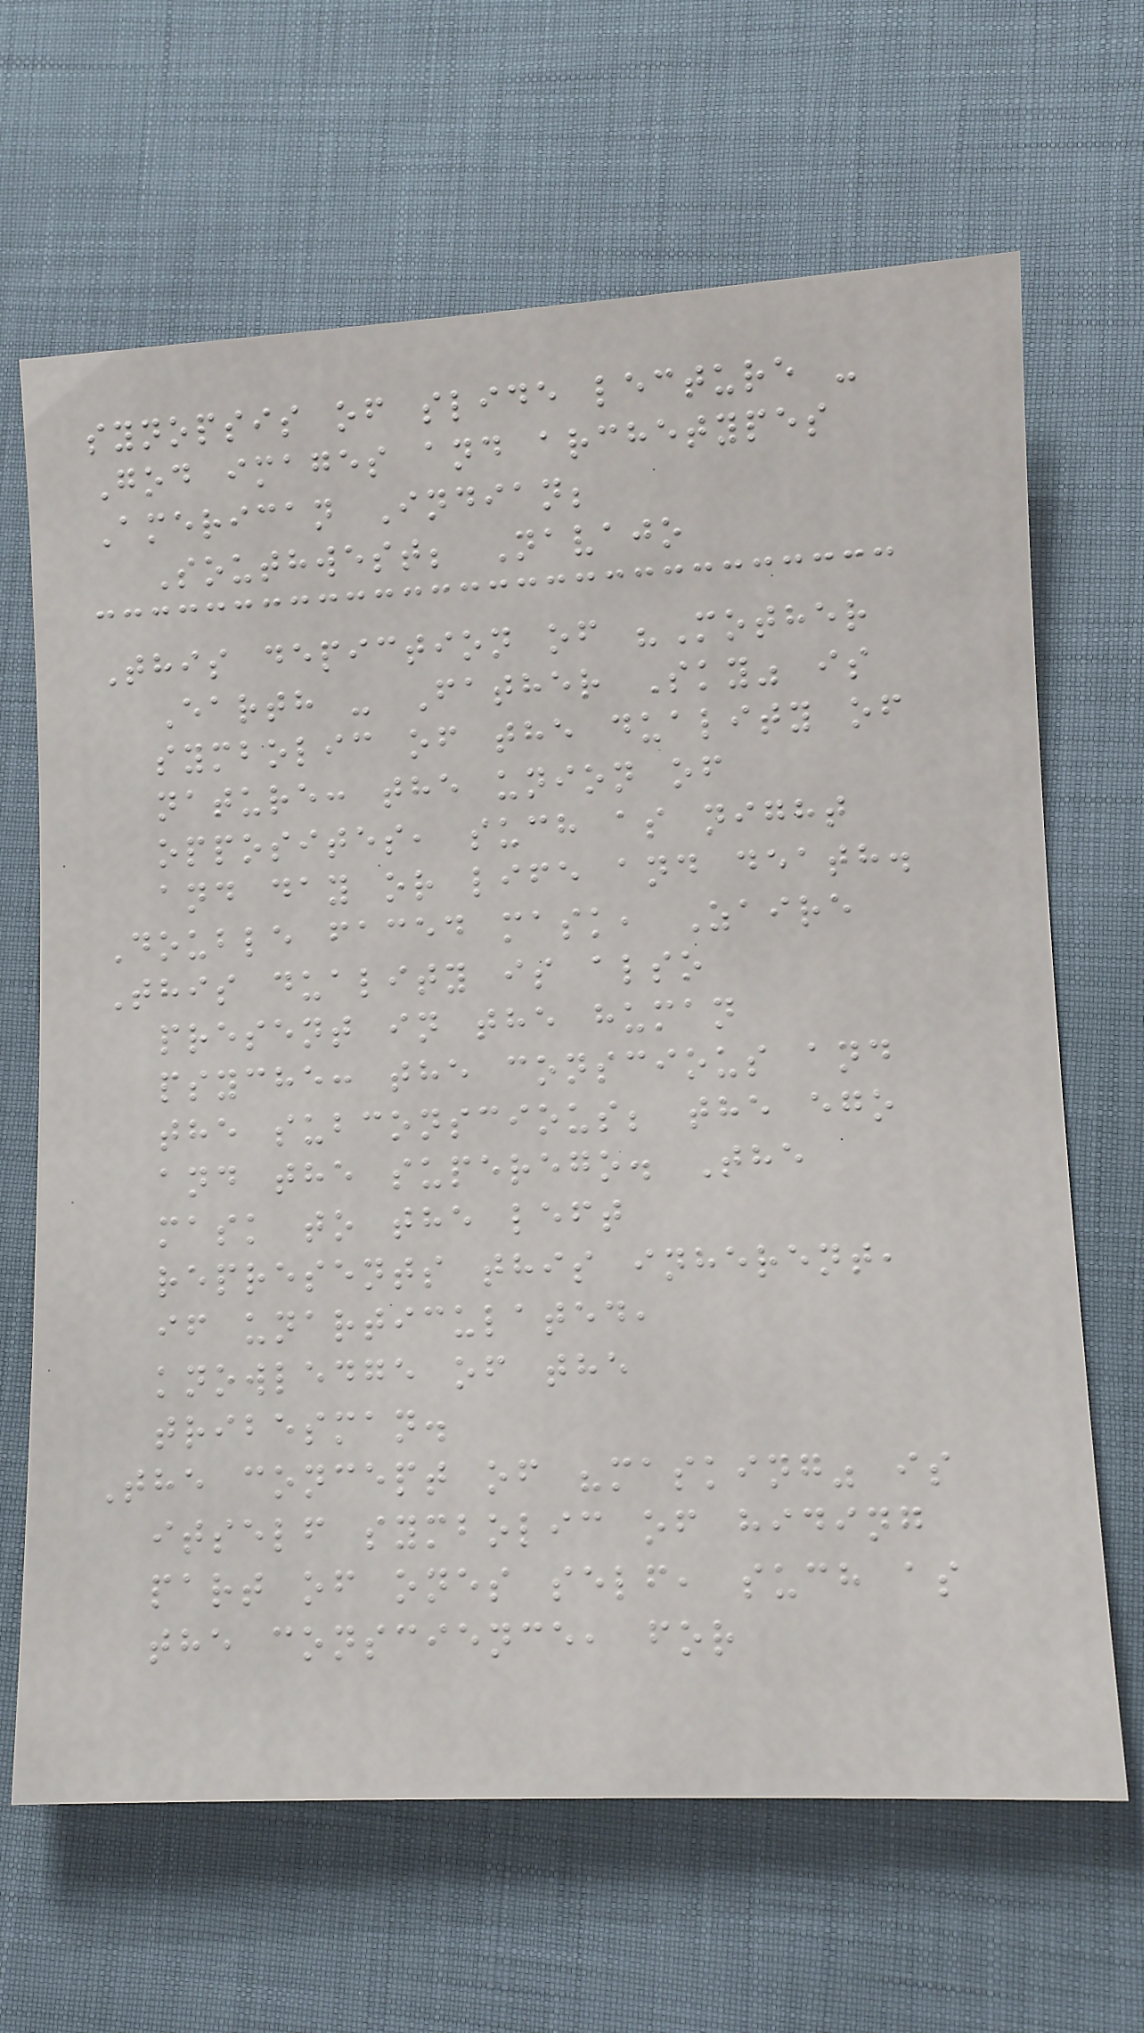synopsis of slide lecture -
God images and archetypes
American Indian;
Southwest; Navajo
This depiction of "Mother
Earth - Father Sky" is
symbolic of the duality of
nature: the union of
opposites, such as night
and day or life and death.
Double faced mask, Zaire
This duality is also
present in the human
psyche: the conscious and
the subconscious; the ego
and the superego. The
mask to the left
represents this inherent,
if unarticulated,
knowledge of the
tribesman.
The concept of "masking" is
itself symbolic of hiding
part of ones self, such as
the conscience, for
